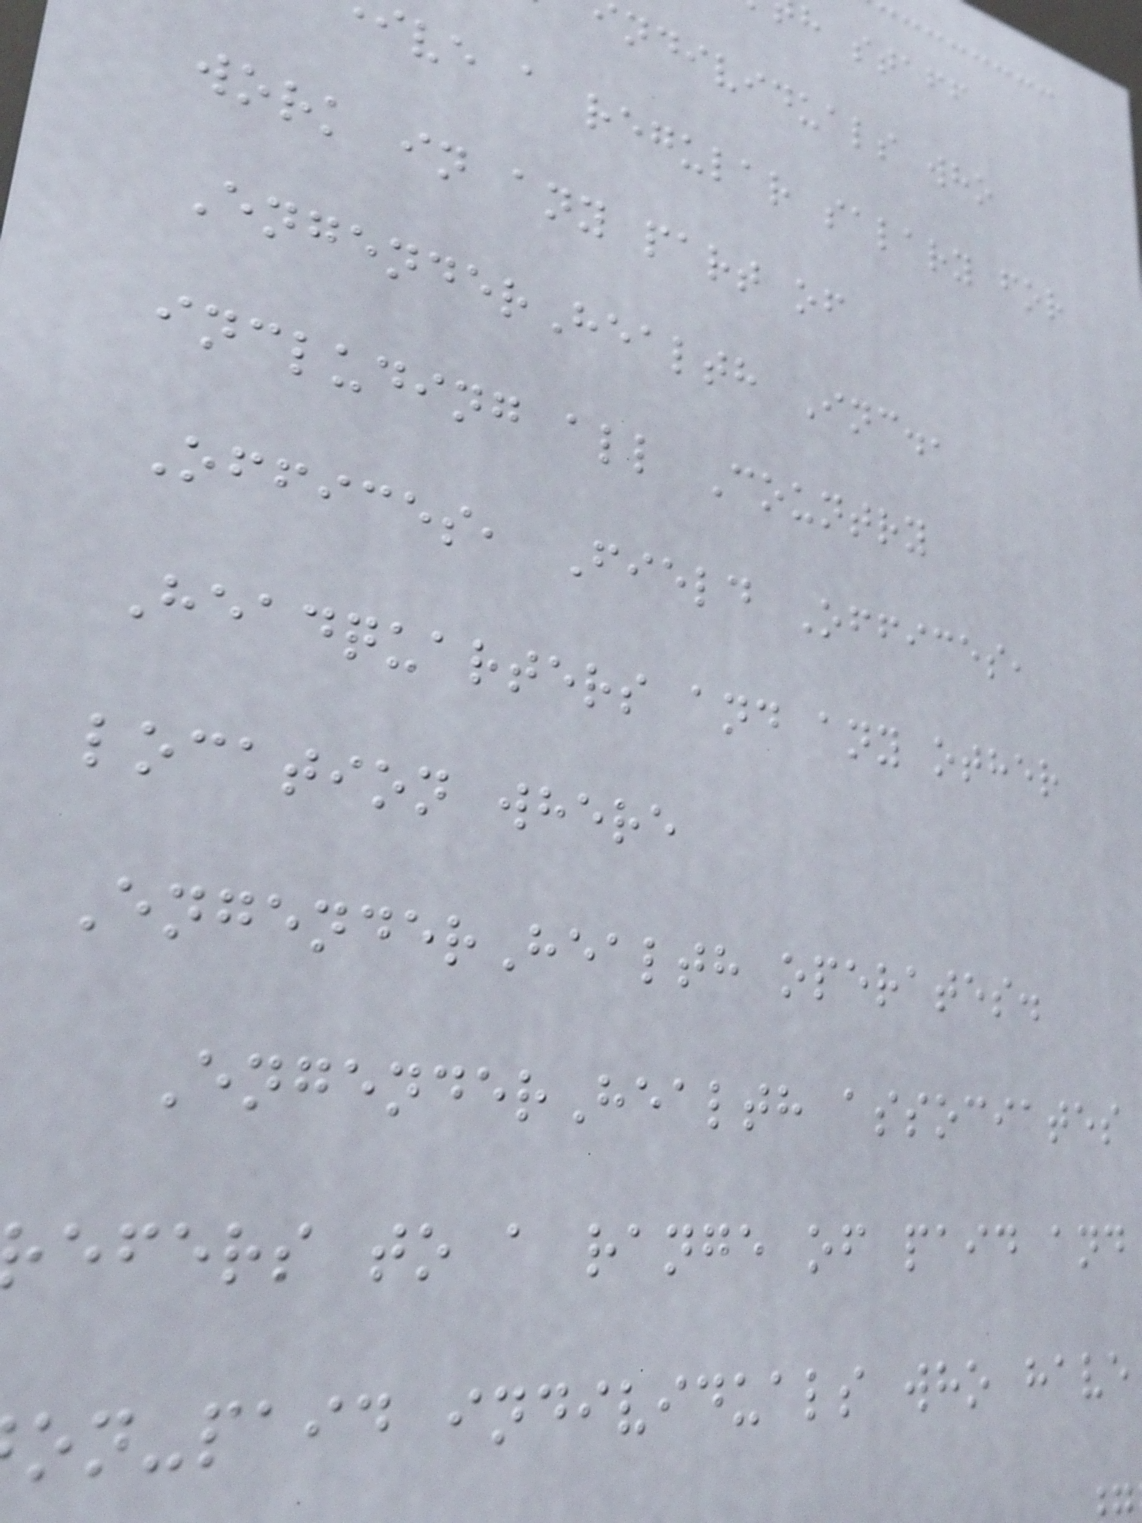h staff
ndividuals who
ive a regular salary for
work in any part of
EngenderHealth Inc.,
including all Country
Offices, Field Offices,
Headquarters and any other
location where
EngenderHealth operates.
EngenderHealth associates
efers to a range of paid and
on-paid individuals who have
